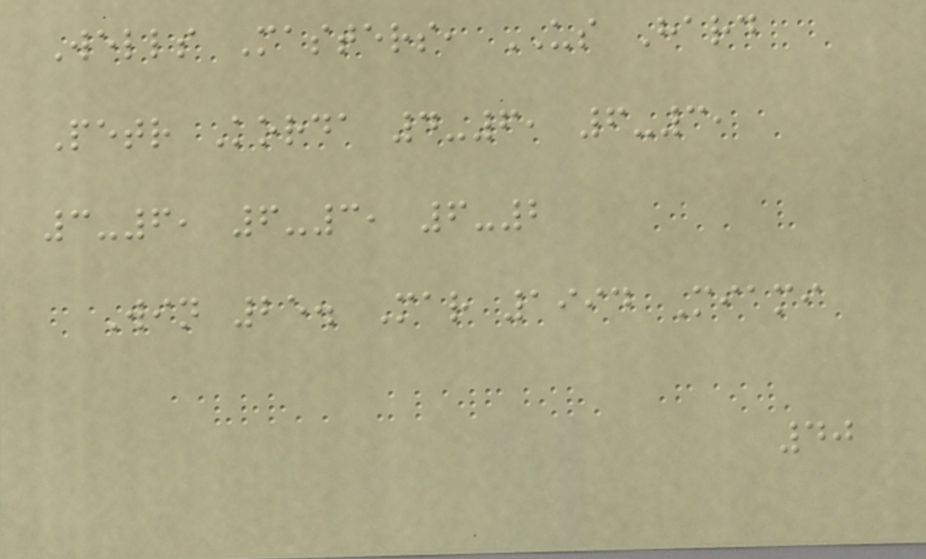Wells Masters, US Hard
Petr Korda 4-6, 6-3,
3-6, 6-3, 6-2
Win 25. Mar 1994 Miami
40
